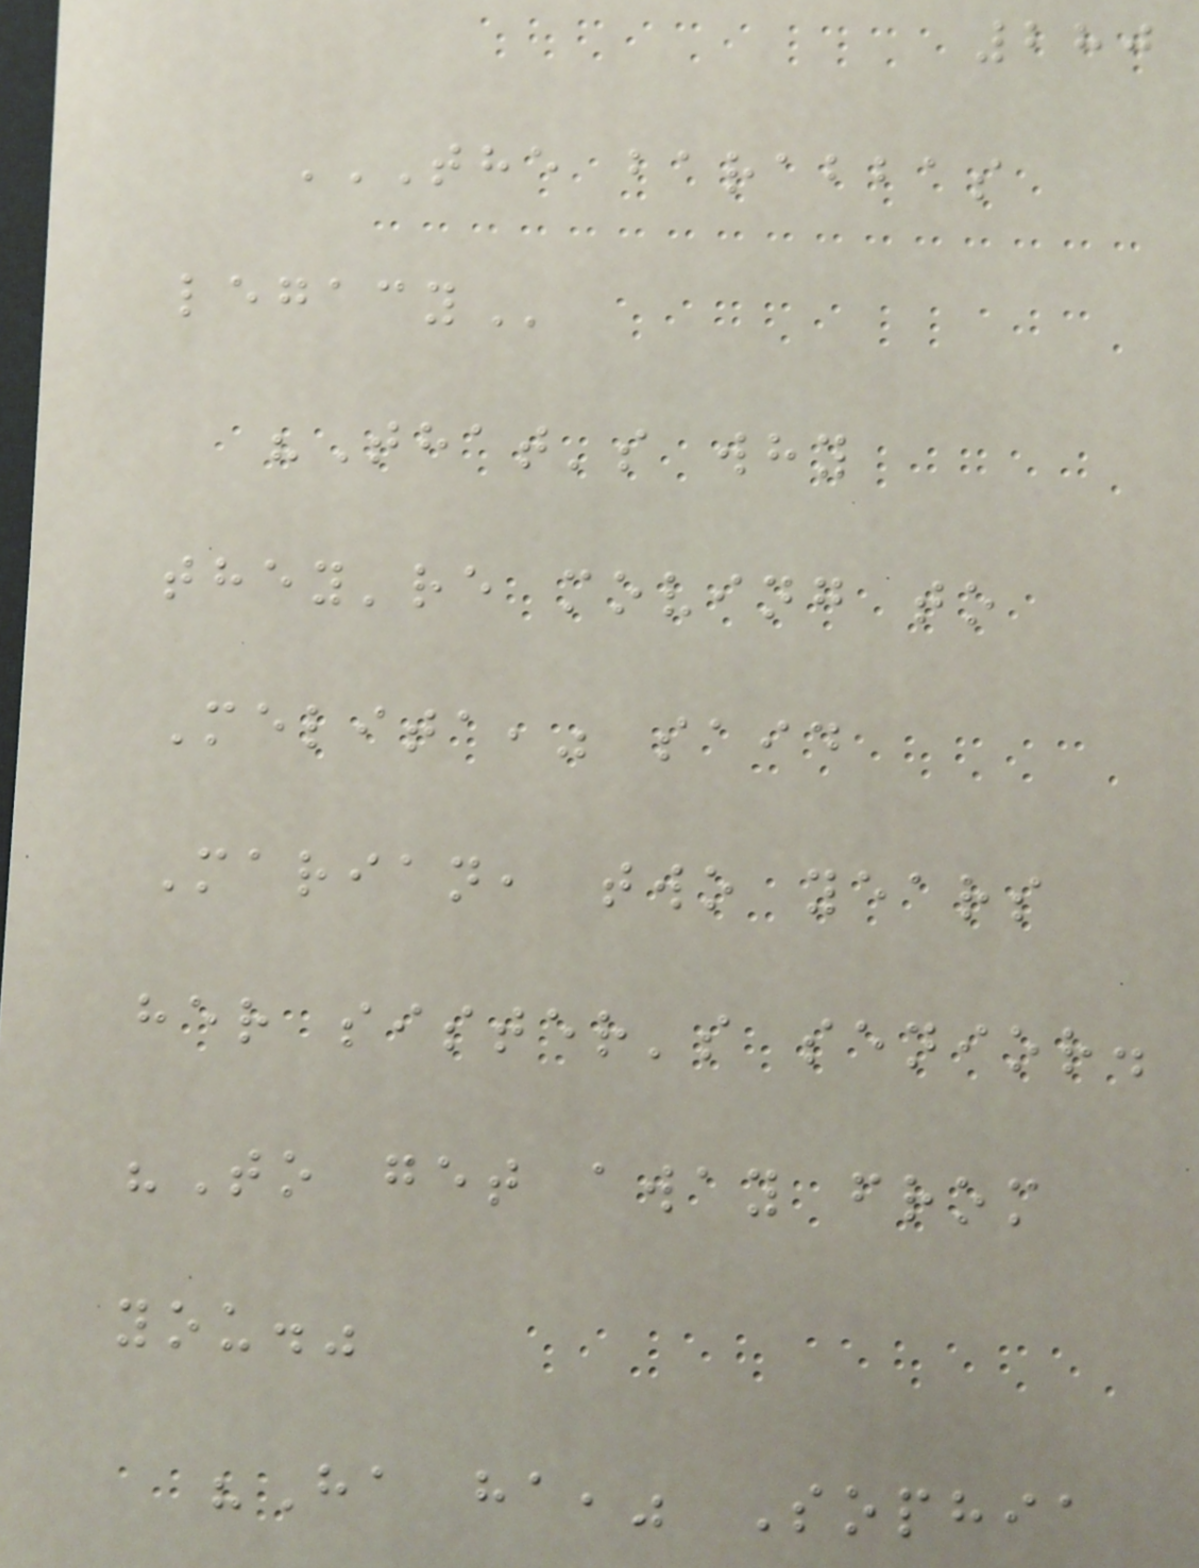280
THE BARABBAS
LEGACY
"That's why
they're moving to
Melita," said
Marian, two years
her sister's senior.
"To get away from
you."
"Ha ha," Sophia
